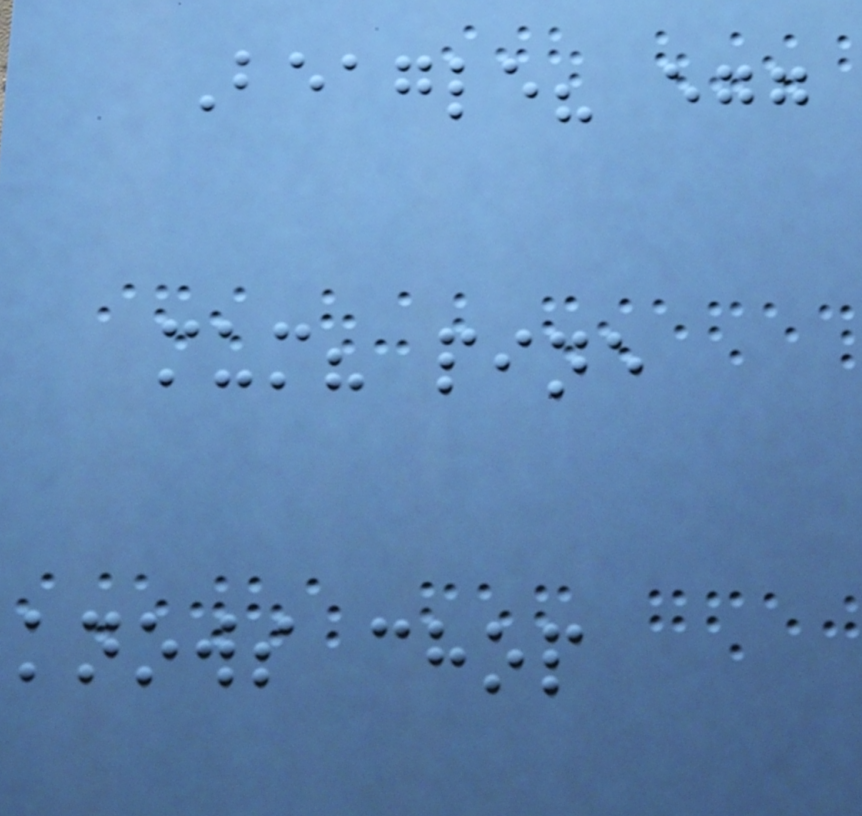Beagle? egg
mum? pine
knows chop
